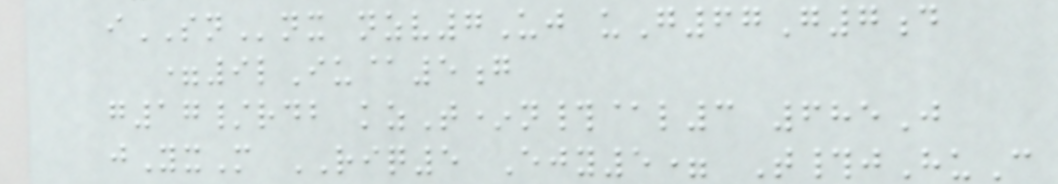iSNnx nzv7Uj uG67G7d
=9lIu@5g
g17/rdb kzT*n#@l3 685J
jYxM RIQ5 Ejy5= T#jHuC
